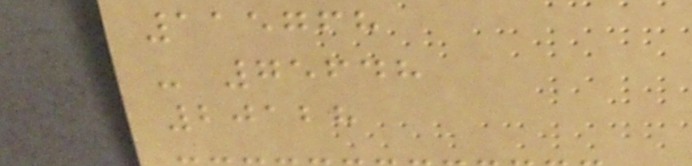115768
- 75648
20128
